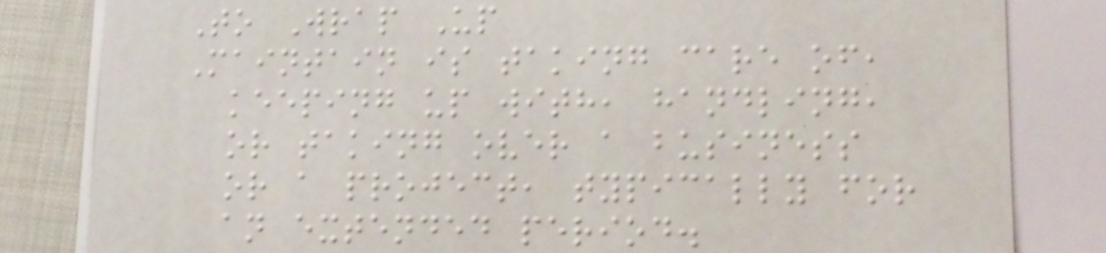To Wrap Up
Maintain is taking care of,
keeping up with, handling,
or taking over a business
or a project, typically for
an extended period.
